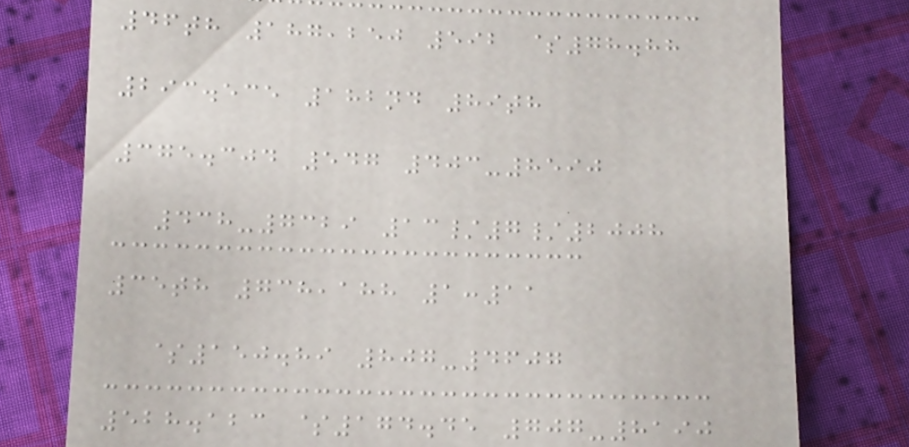46th 187,250 592 $78.88
293.535 182nd 89th
375.304 547 403-8590
438-7329 13/7/2008
35th 738,188 1:11
$150.89 807-4607
528.123 $174.45 707-8190
